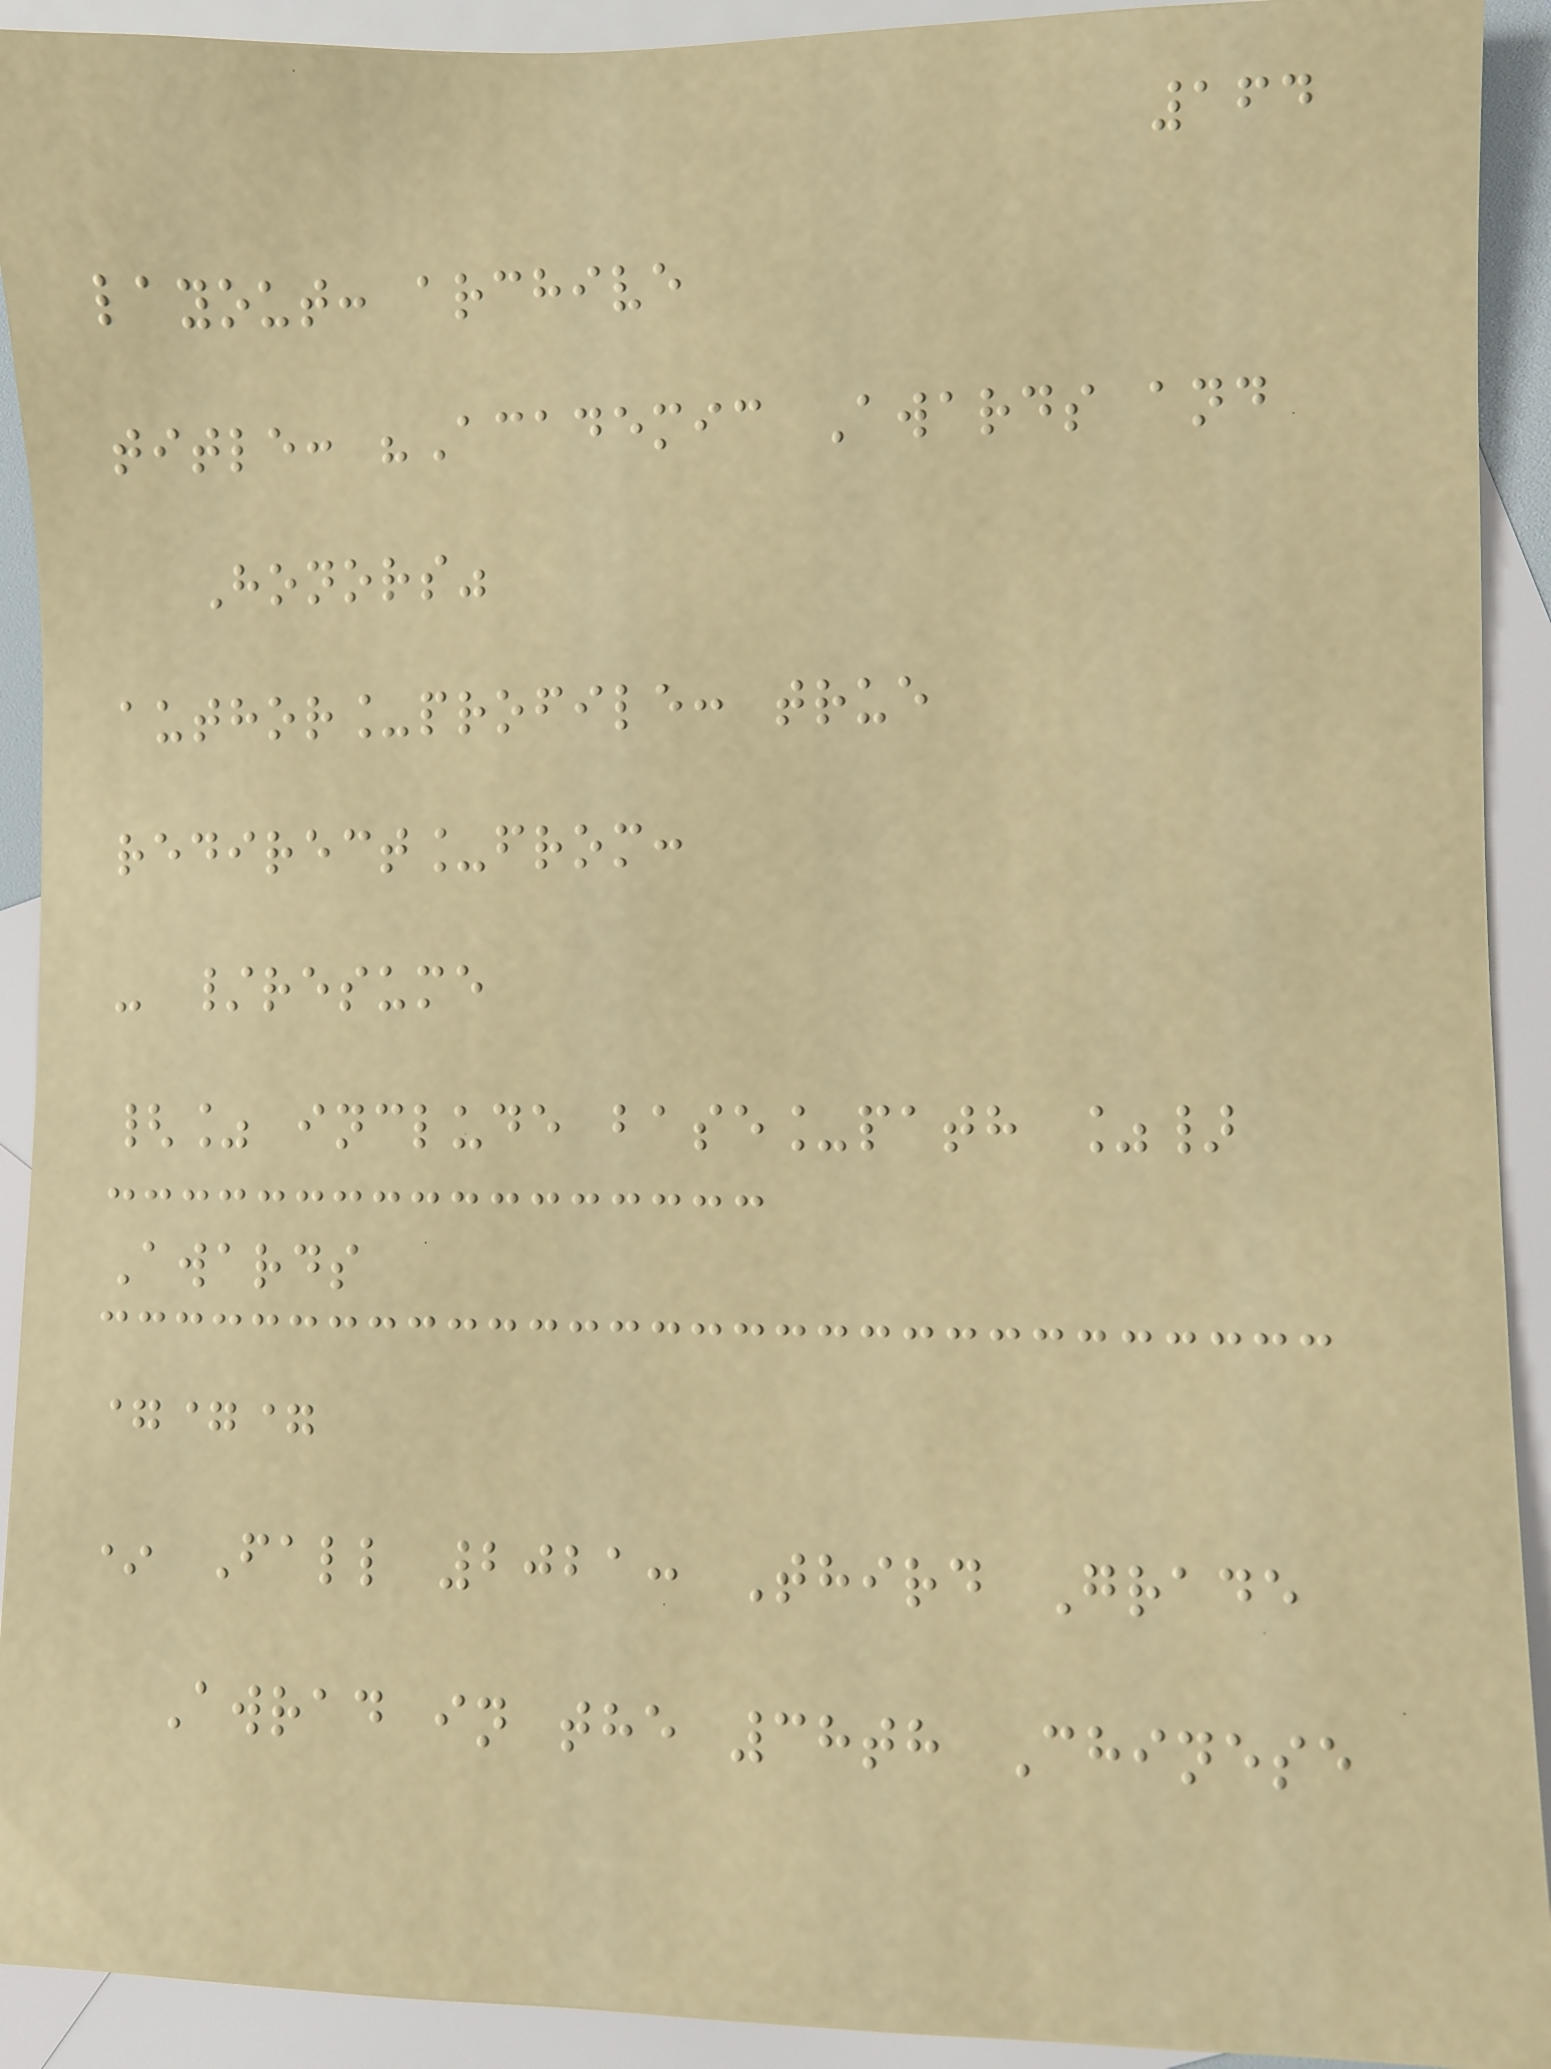164
layout: archive
title: "Academic Awards and
Honors"
author_profile: true
redirect_from:
- /resume
{% include base_path %}
Awards
===
* Fall 2021: Third Grade
Awrad in the 38th Chinese
